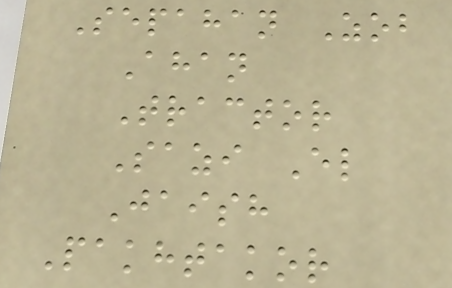Sepahan Zob
Ahan
Tractor
Sazi El
Jaish
Pakhtakor
